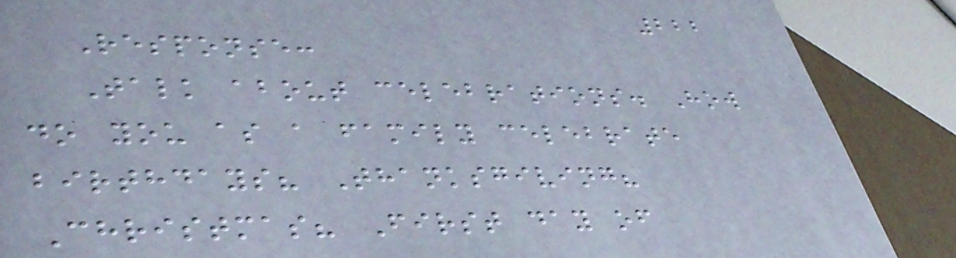222
Response:
Talk about celebrations. How
do you as a family celebrate
birthdays? Thanksgiving?
Christmas? First day of
